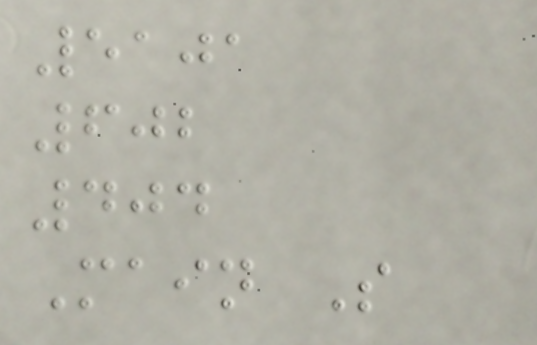5101
602
404
Main S
